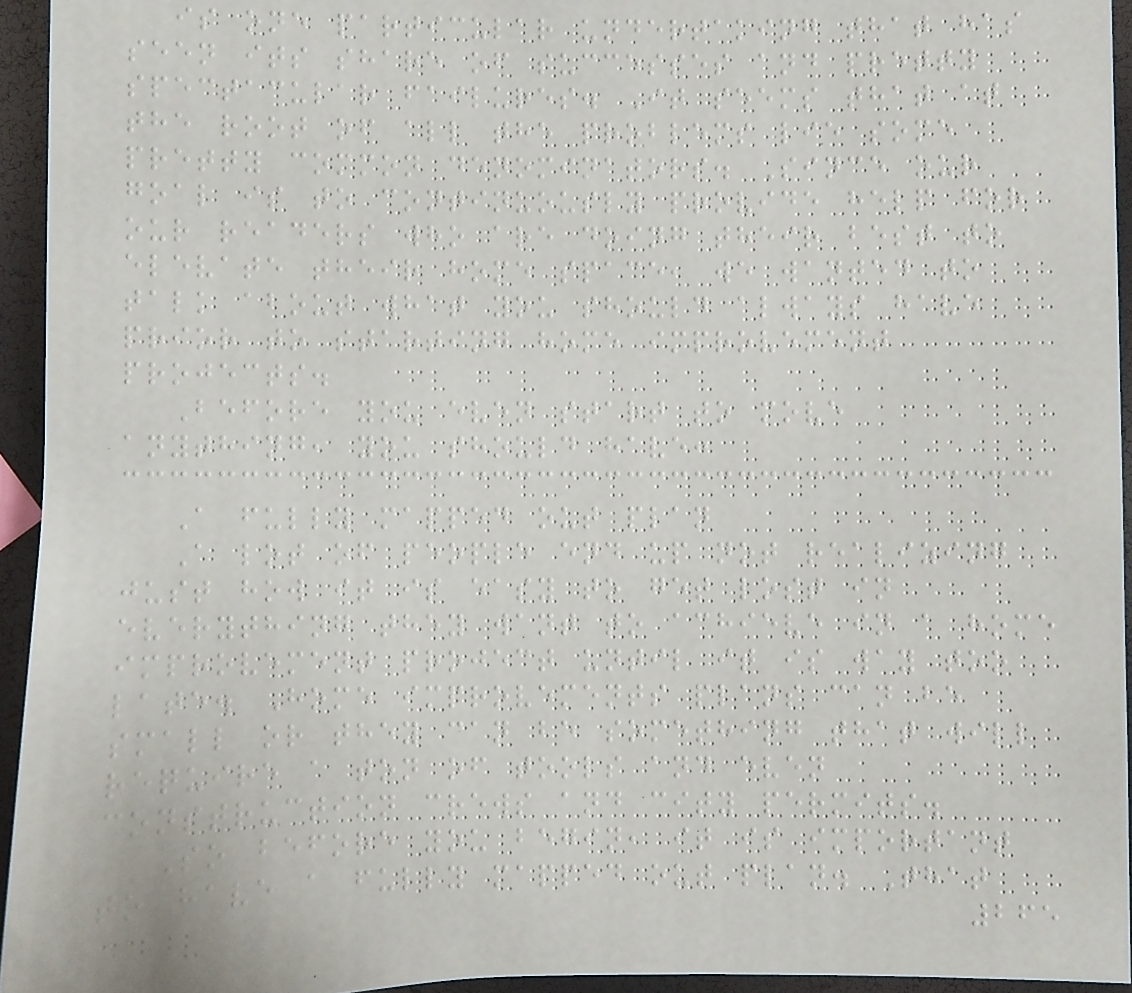is one particular undertaking that has
seen its share of successes and pretty
spectacular failures. It seems that at
the root of all the problems lie some
pretty common denominators. Since our
goal is to continuously provide help for
our readers who are doing their best to
elevate their home space, we wanted to
talk about what you should always have
prior to starting home improvement
projects.
Before you even start to move
anything, you should have:
A fully mapped out plan
A lot of people end up not realizing
just how it is easy to get lost in
everything they want to achieve in a home
improvement project until it is way too
late. Home improvements plans can be
small or they can be something that will
require a ton of tools and even
construction crews and city permits.
So before you begin, it is important
to have a fully mapped out plan. That
265
